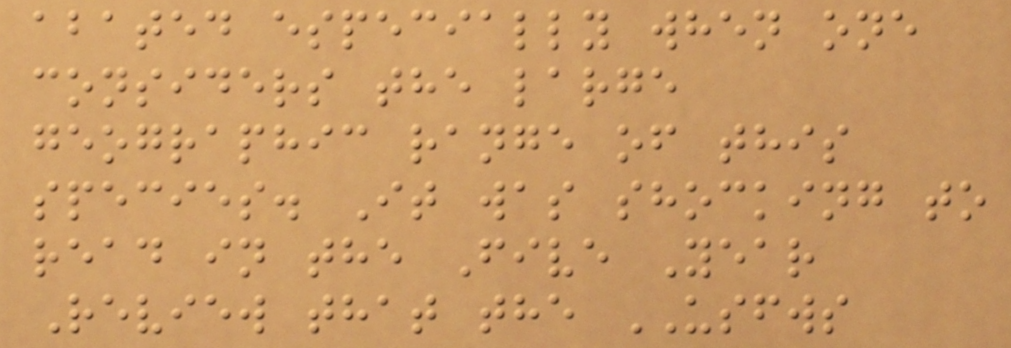abated especially when one
considers the large
geographic range of this
species. It was shocking to
read in the Five Year
Review that the USFWS
